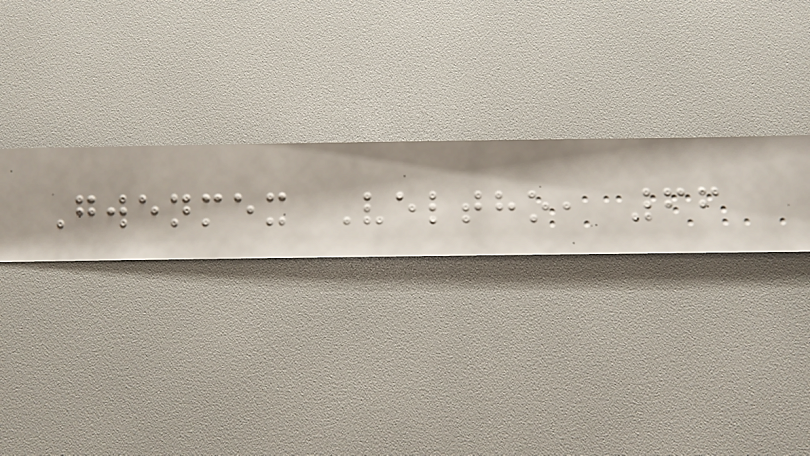Gwenmex Veltho, 66
